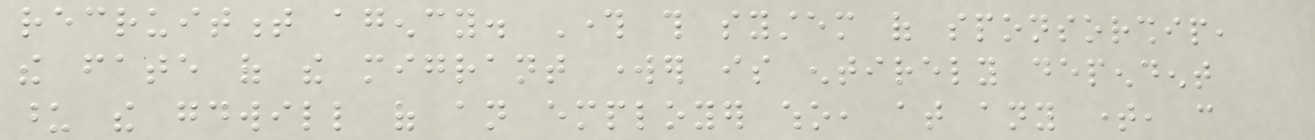recruitment agency. Through this system of sponsorship,
the fate of the migrant worker is entirely dependent
upon the goodwill of an employer who, at any time, can
